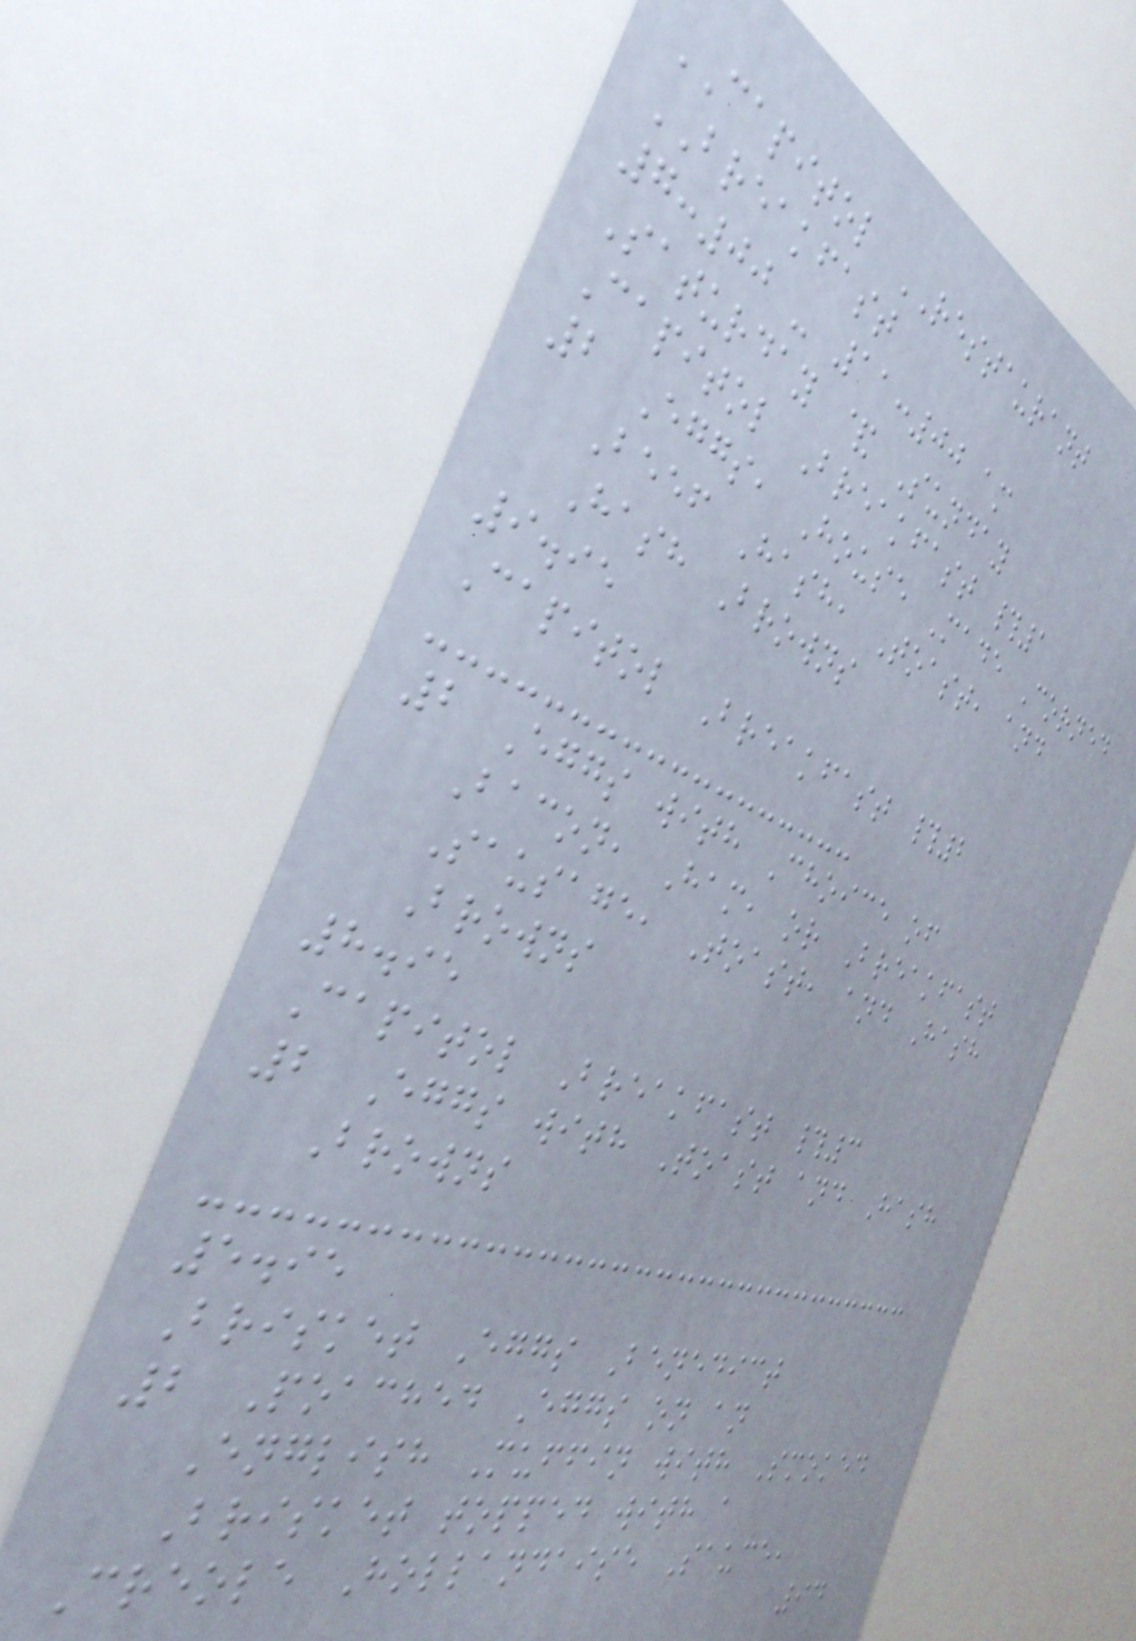CAPITOL RESTAURANT
BREAKFAST
7:00 - 11:00 am
Saturday & Sunday
Capitol Breakfast #1
2 Eggs, House Made Corned
Beef Hash, Toast, and
Hash Browns
9.95
Capitol Breakfast #2
2 Eggs with Choice of
Bacon, Ham, or Breakfast
Sausage, Toast, and Hash
Browns
8.95
Capitol Breakfast #3
2 Eggs with Toast and Hash
Browns
5.95
Brisket Eggs Benedict
2 Poached Eggs on an
English Muffin with Smoked
Brisket topped with a
Creole Hollandaise Sauce,
94
